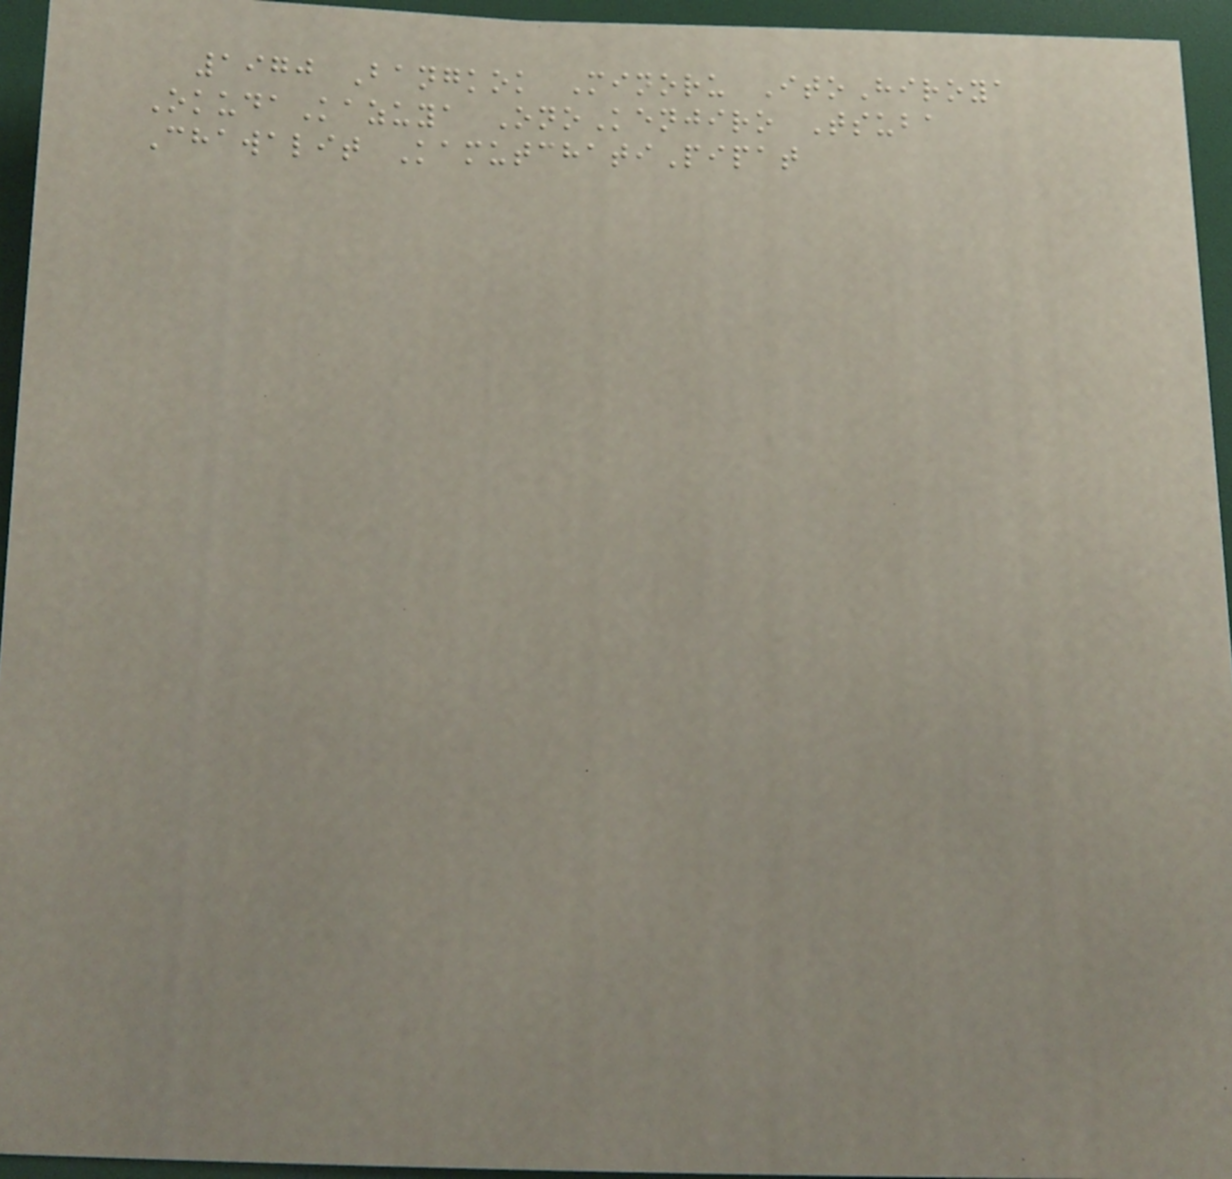1970 Bangkok Minoru ItoHiroya
OkudaKazuya OnoKenjiro Tsuba
Chawalit KamutchatiPipat
